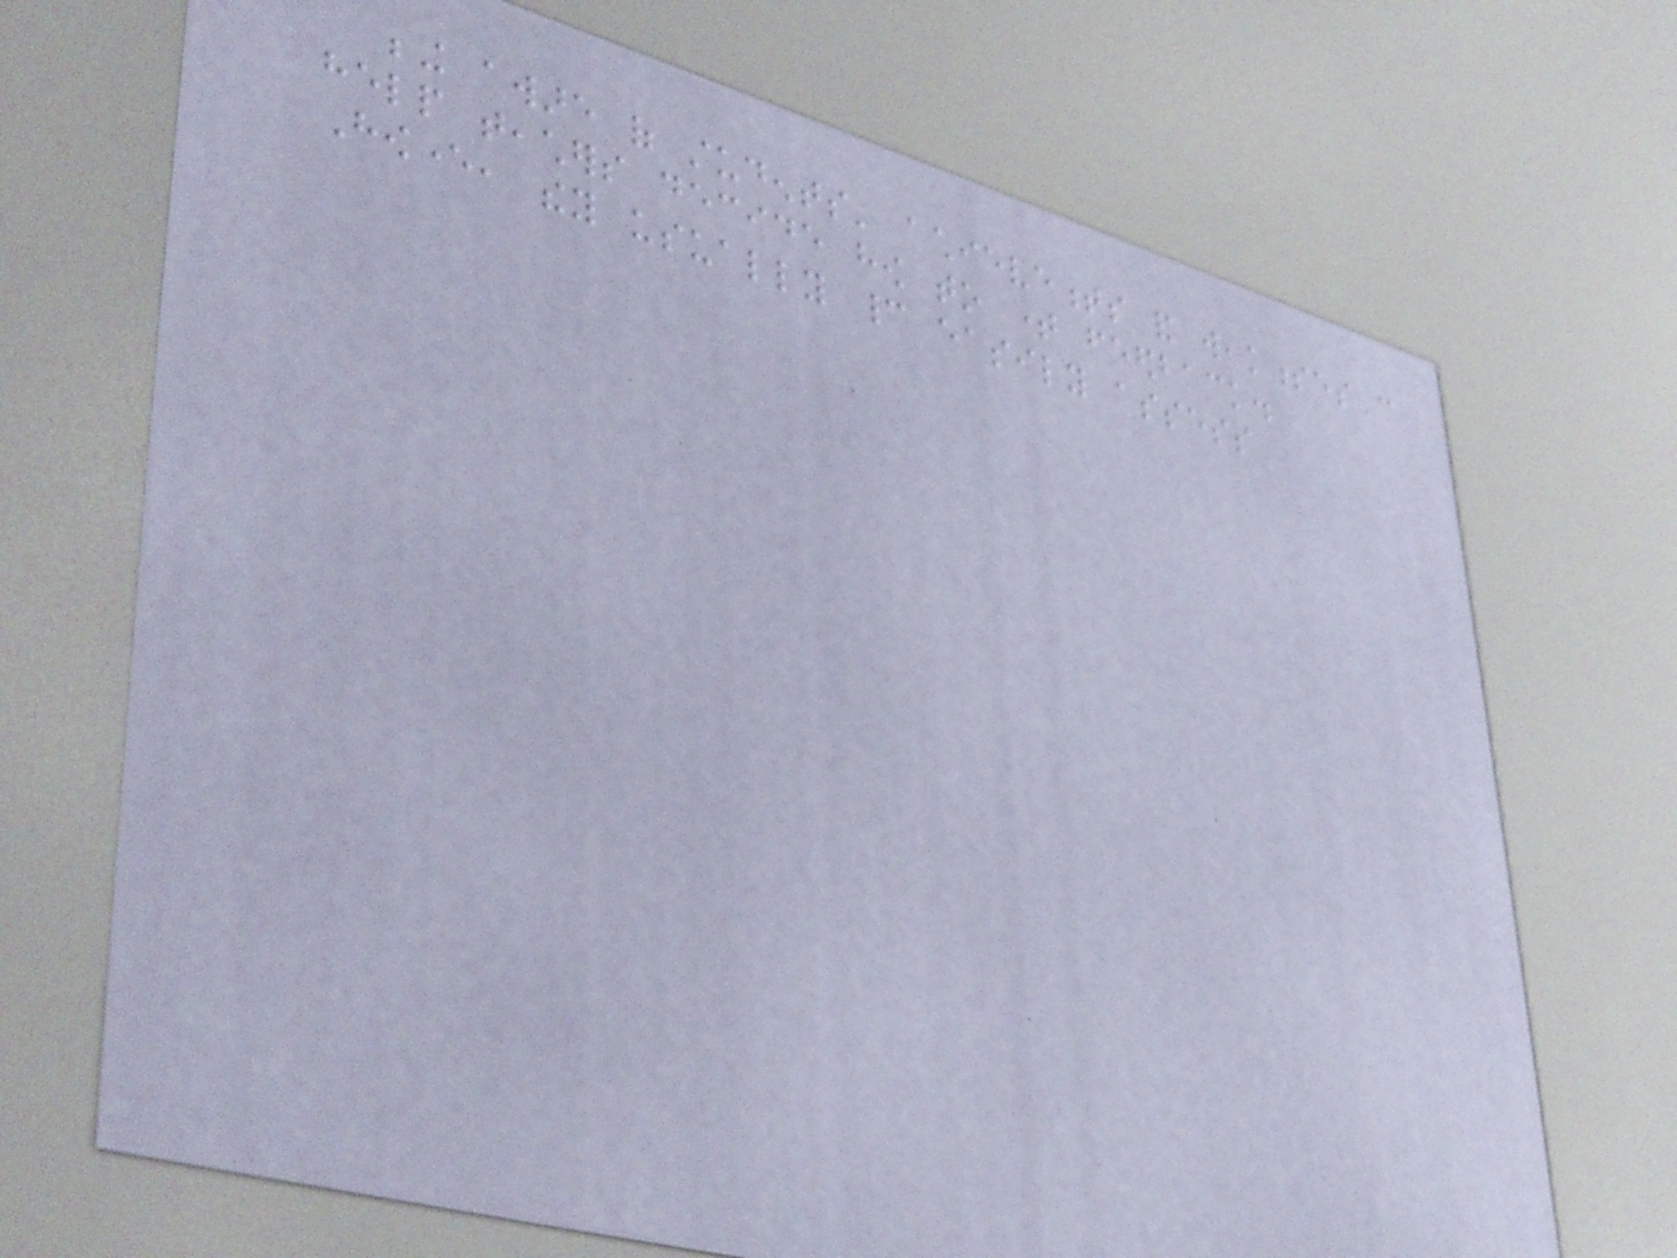being aware of students' achievements and weaknesses can
help teachers decide how to time feedback.
However, they usually cannot easily assess
